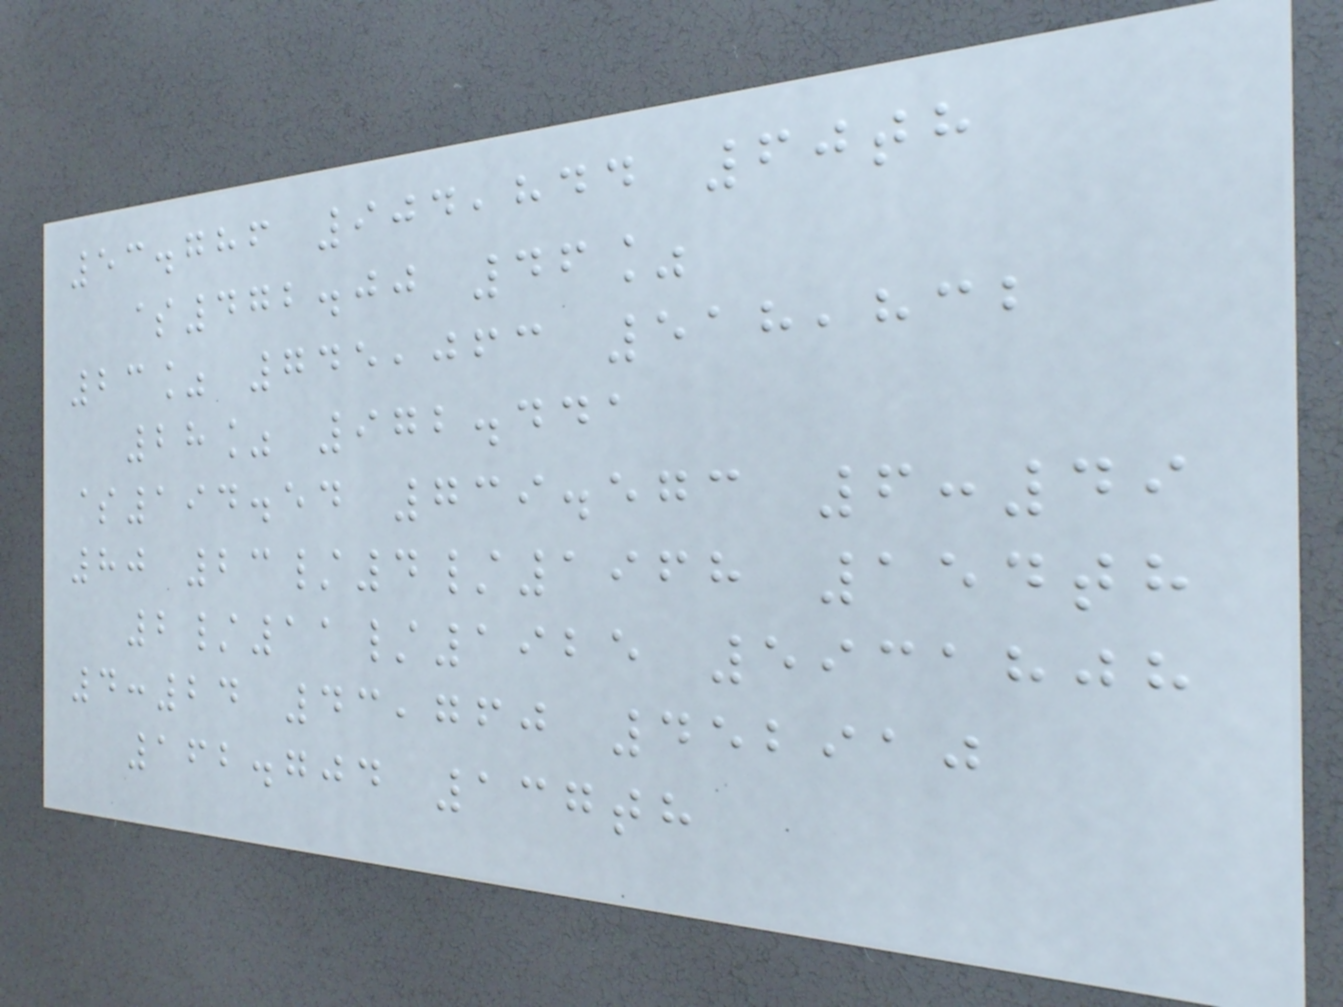53.786 904,844 60th
$472.00 46%
23% 745,063 518,832
28% 972.441
$194.54 739.573 6:49
80 23/4/1968 154th
2/11/1925 5931808
4:24 43,760 452910
162.704 137th
